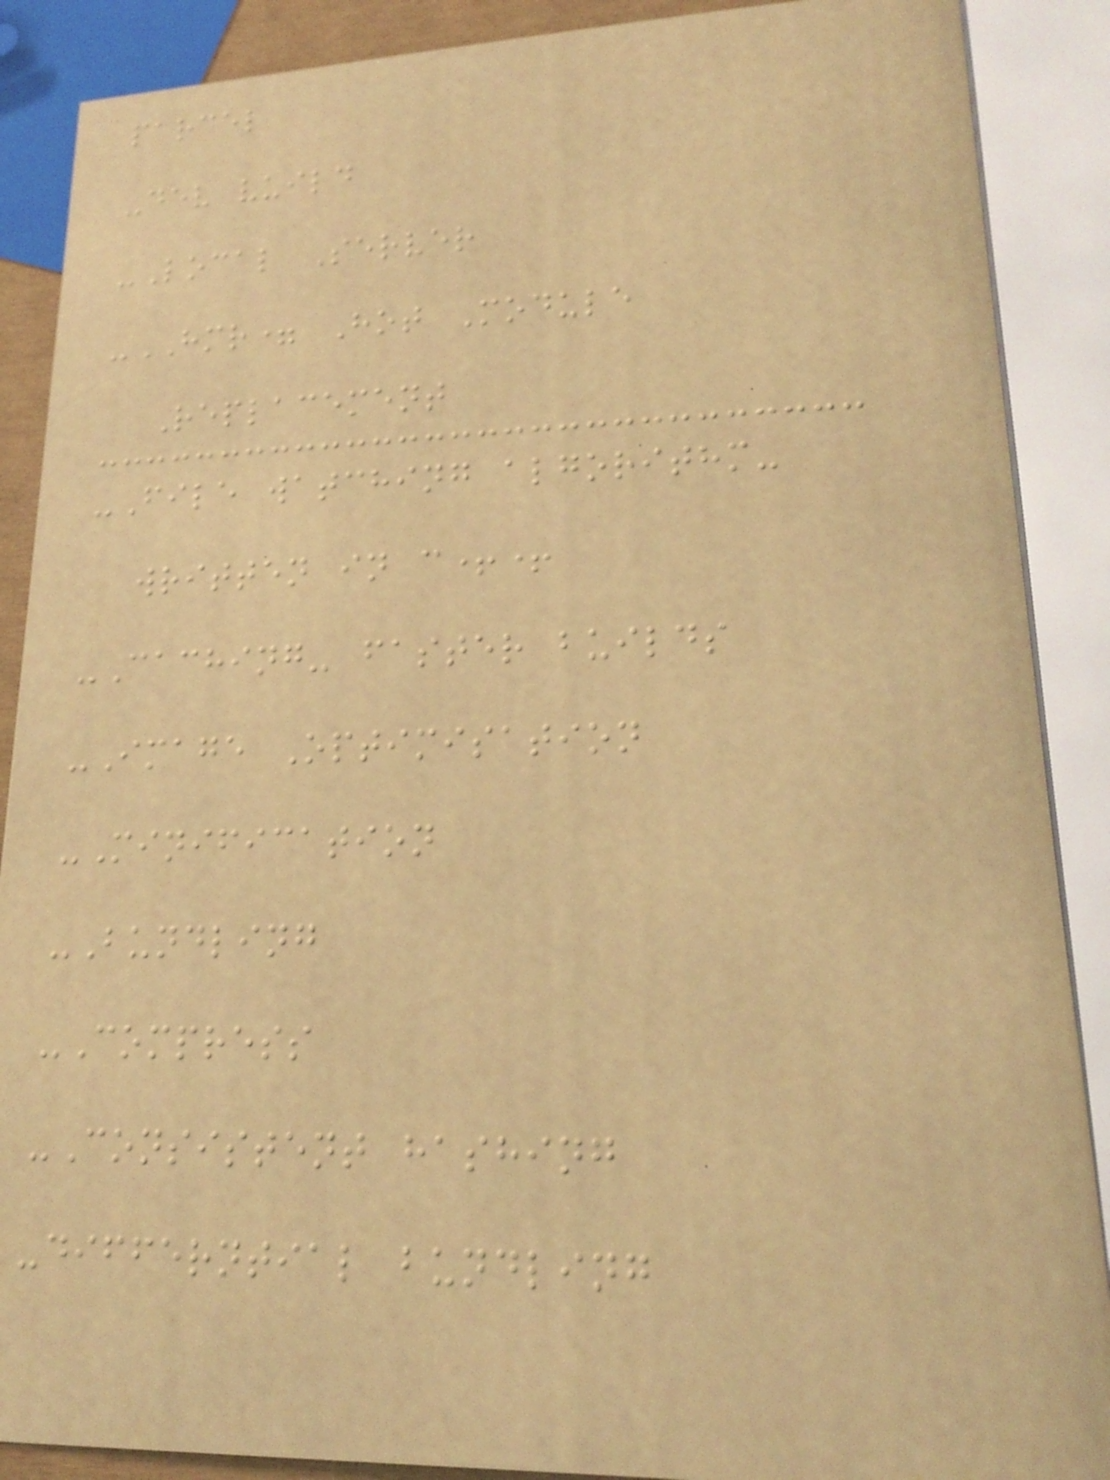parcel
-dev vuild
-Local Server
-HMR= Hot Module
Replacement
-File watching algorithm-
written in c++
-Caching- faster builds
-Image Optimisation
-Minification
-Bundling
-Compress
-Consistent hashing
-differntial bundling
